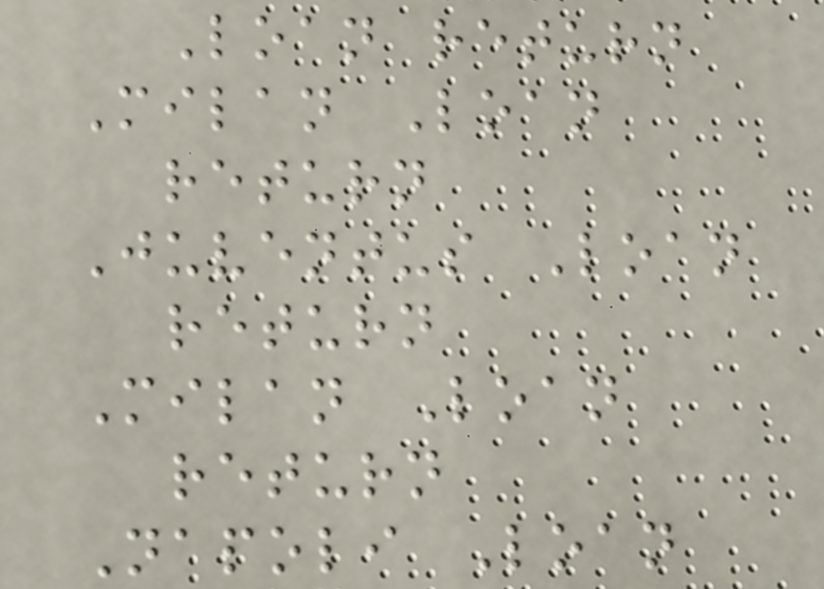Loan return
Milan Loan
return
Juventus Loan
return
Milan Loan
return
Napoli Loan
